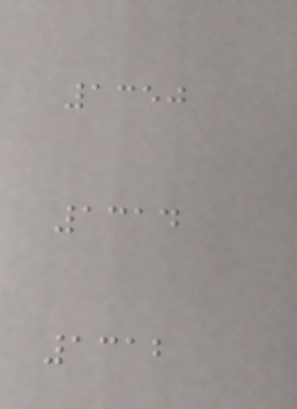1350
1314
1312
